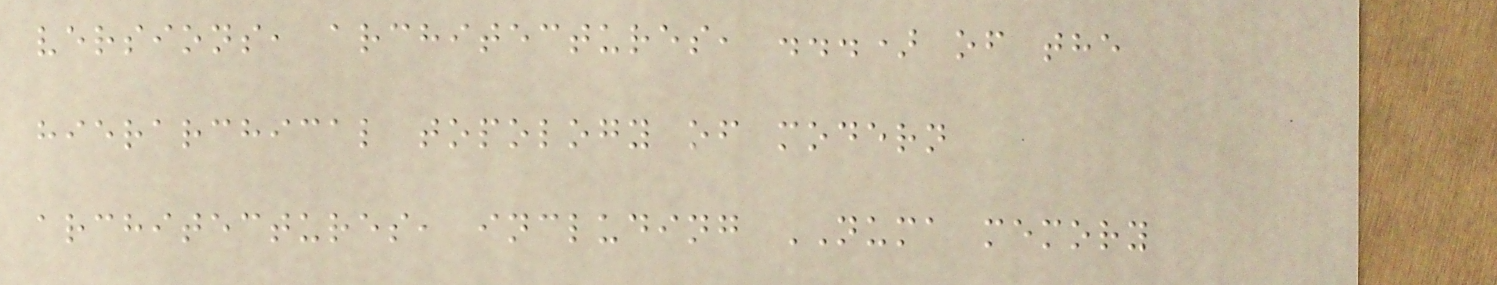versions, architectures, ...) of the
hierarchical topology of modern
architectures, including NUMA memory
